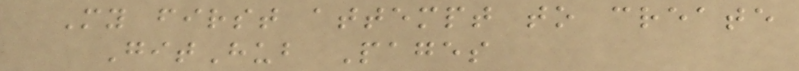My first attempt to create
GitHub Pages
